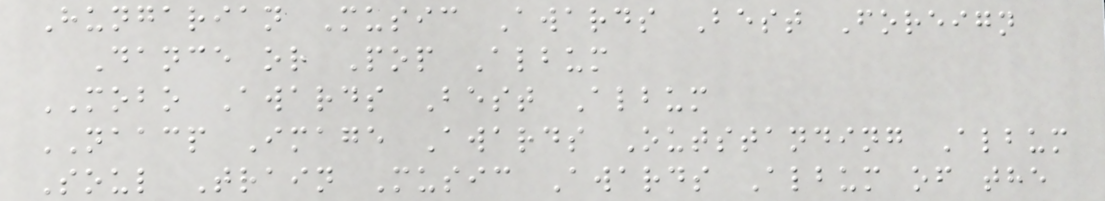Hungarian Music Awards Best Foreign
Dance or Pop Album
MOBO Awards Best Album
NAACP Image Awards Outstanding Album
Soul Train Music Awards Album of the
